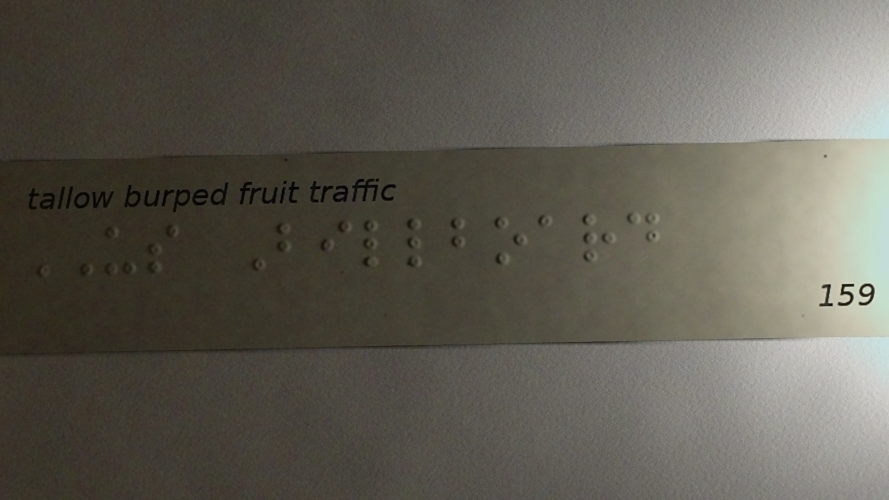US Billboard
